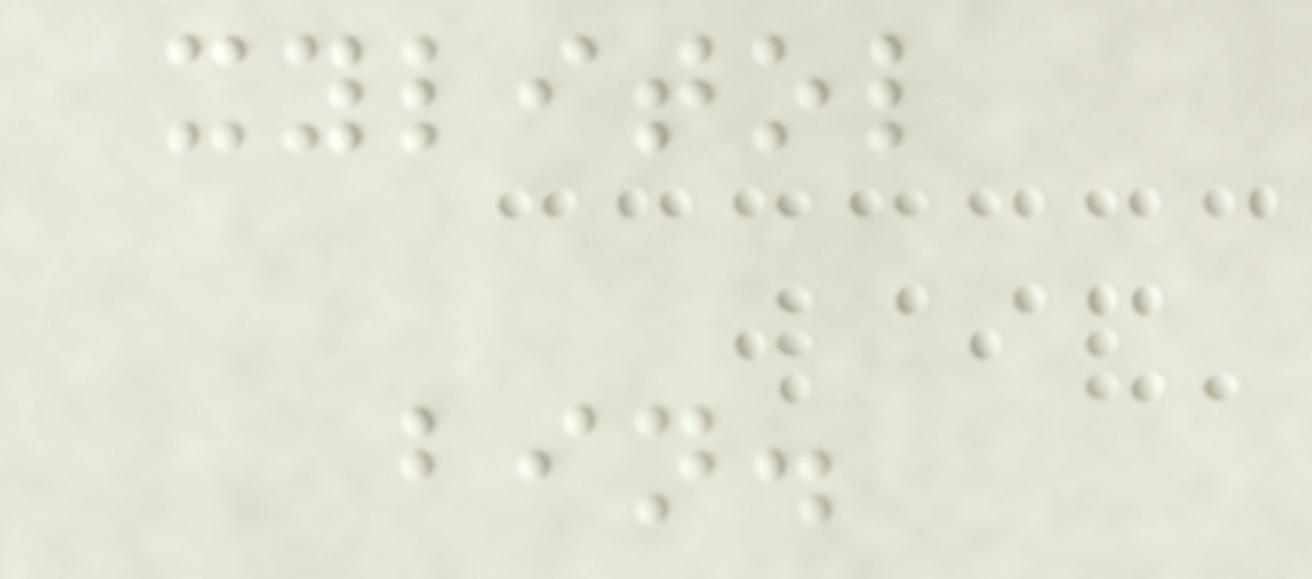xylitol
bin.
